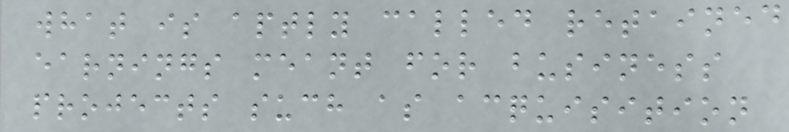what is aptly called retained
earnings meant for business
projects such as acquisition
